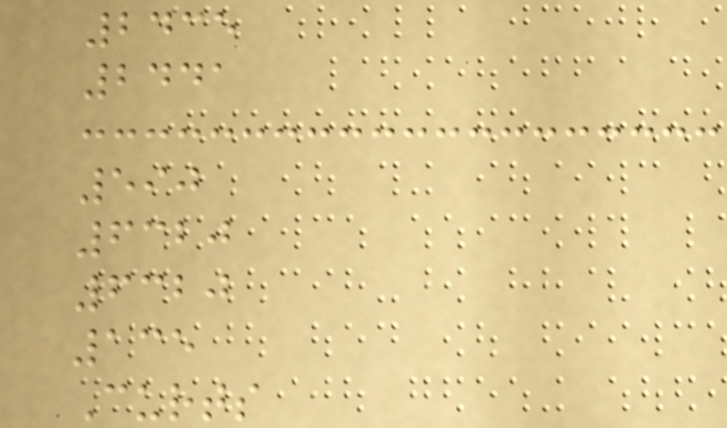2435
2441
590
6320
6320
135
Curts
